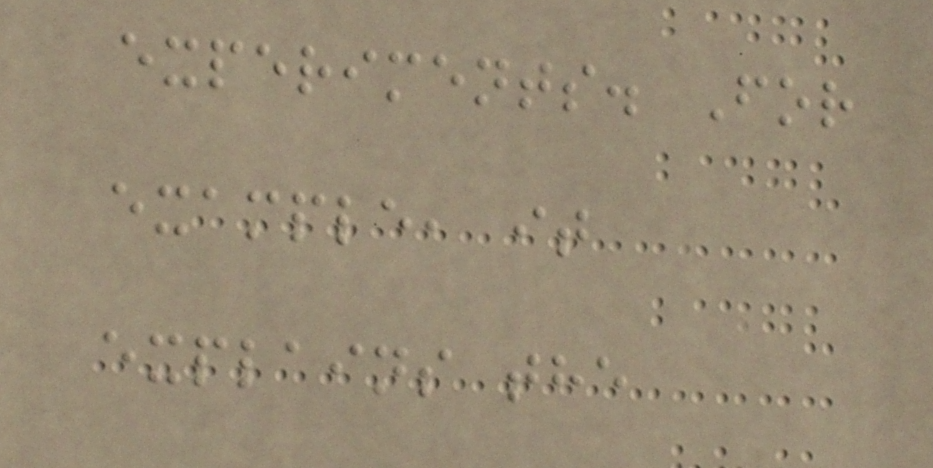experiments. For
example, it
explains the
